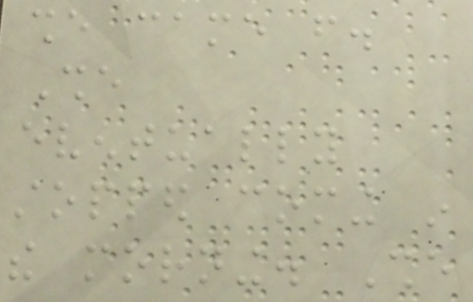she came from.
She
eventually
stopped coming in
the morning. She
